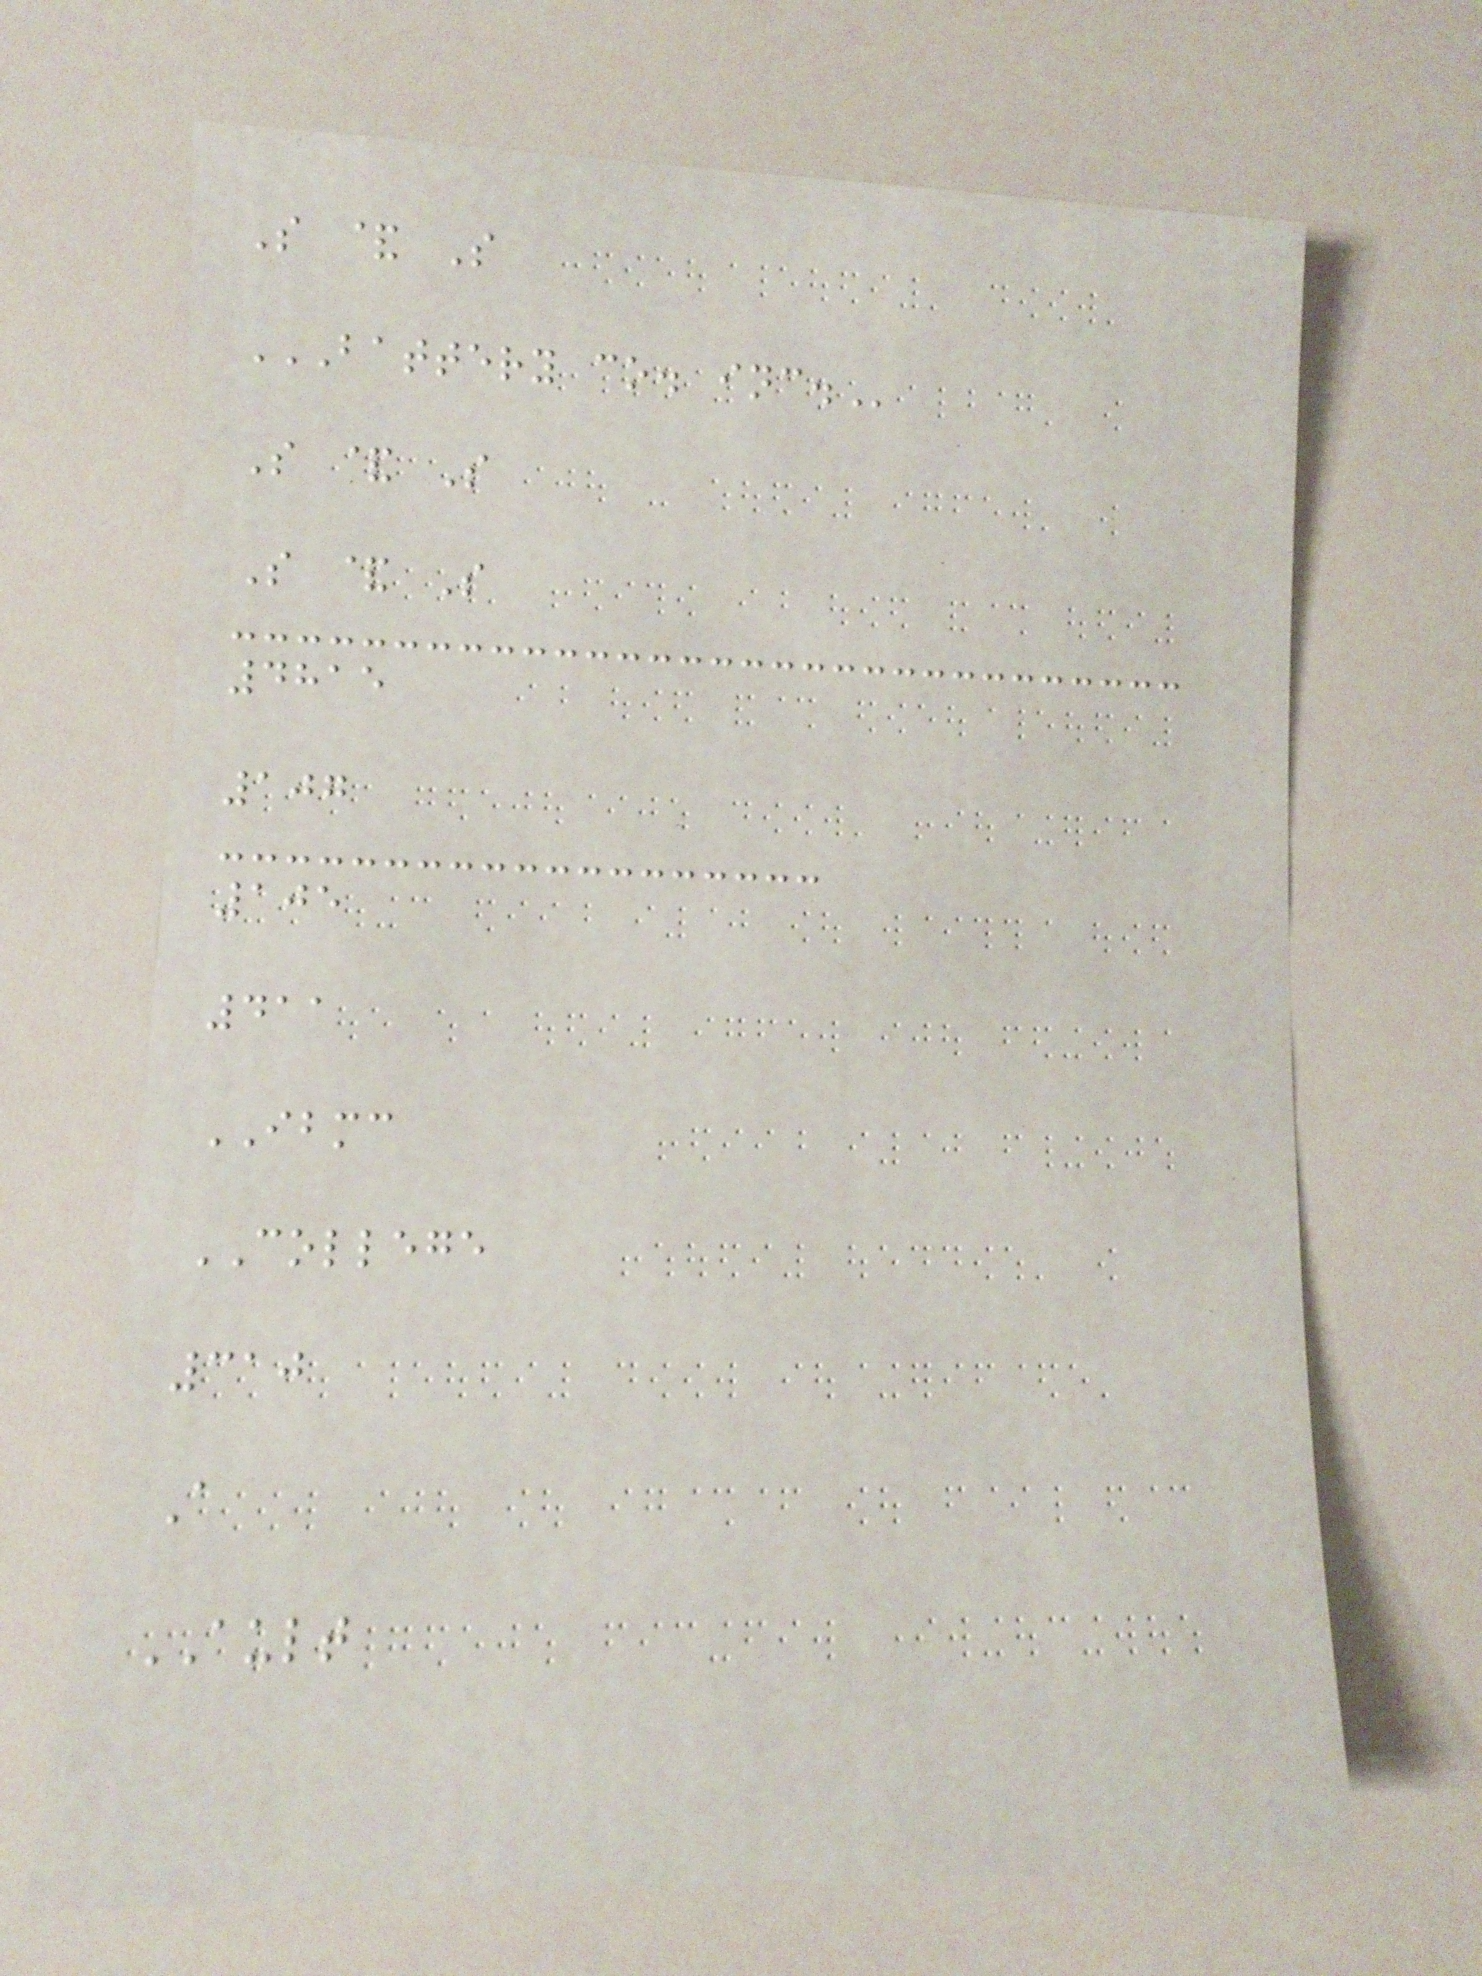S & S
BATTERY CO. INC.
S & S
S & S
4815
107
105
411
IBMC
COLLEGE
310
A
AULT
